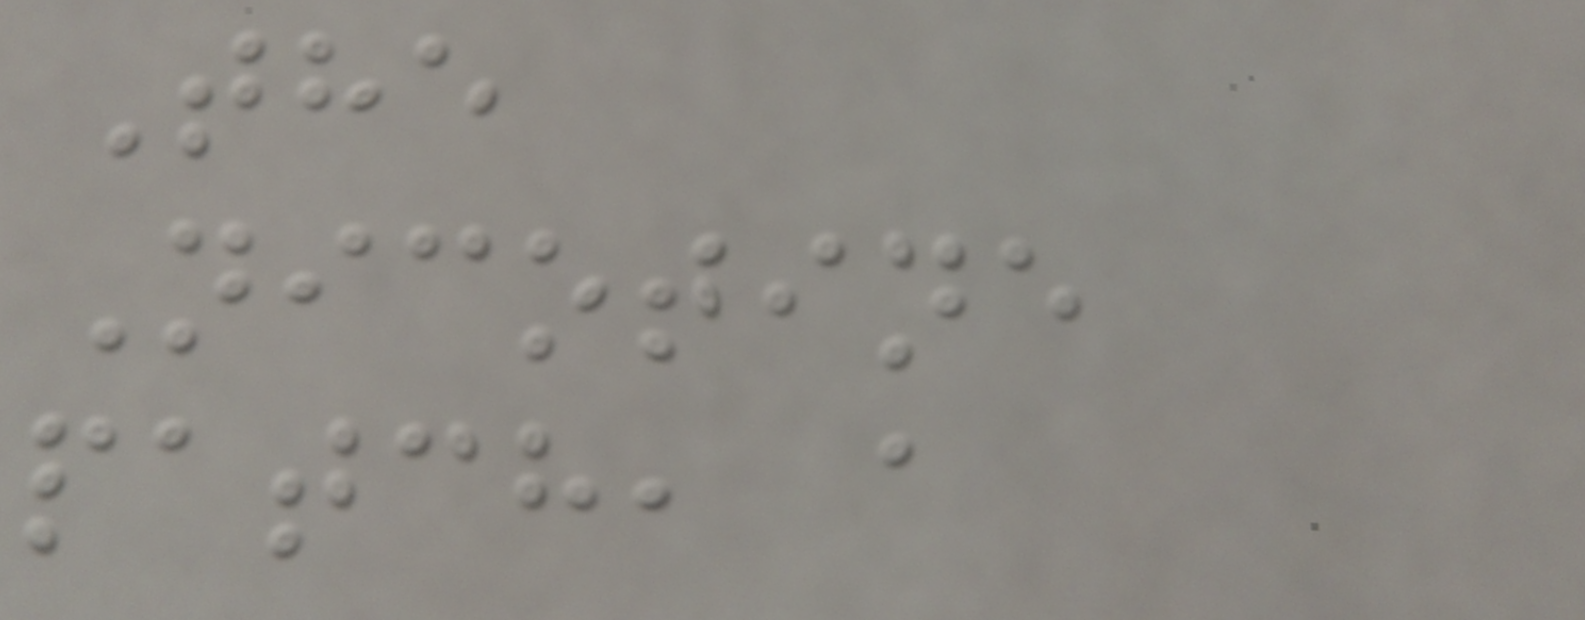The
Nicotine
patch, a
